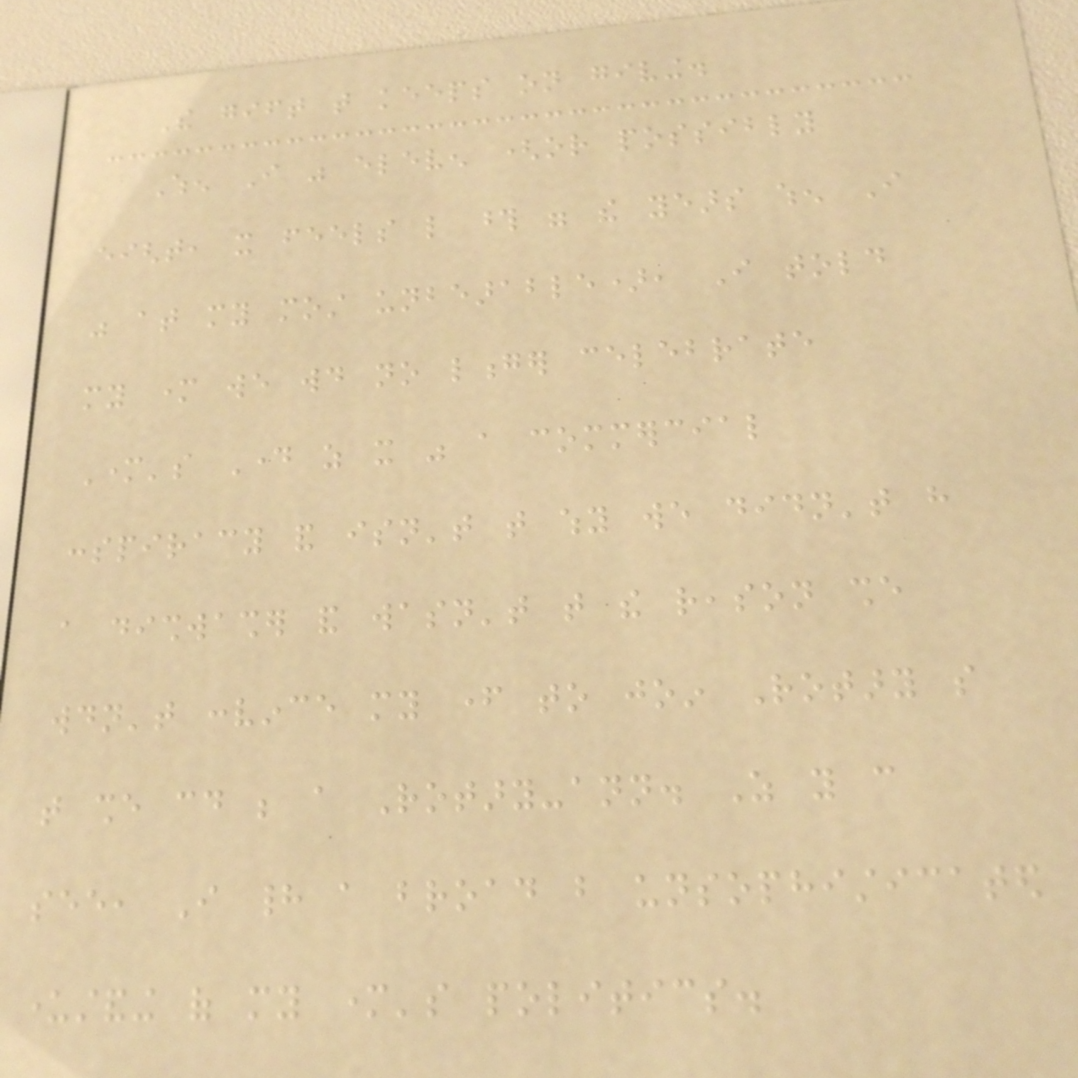The gift that keeps on giving.
When I was eleven (or possibly
eight, it feels like those were the years when I
was at my most unbearable), I told
my mother we would no longer celebrate
Mother's Day as it was a commercial
conspiracy and isn't that why we didn't have
a dishwasher and wasn't that the reason she
wouldn't convince my father to join Rotary so
that she could be a Rotary-ann. As you can
see, I had a broad but unsophisticated
understanding of my mother's politics.
